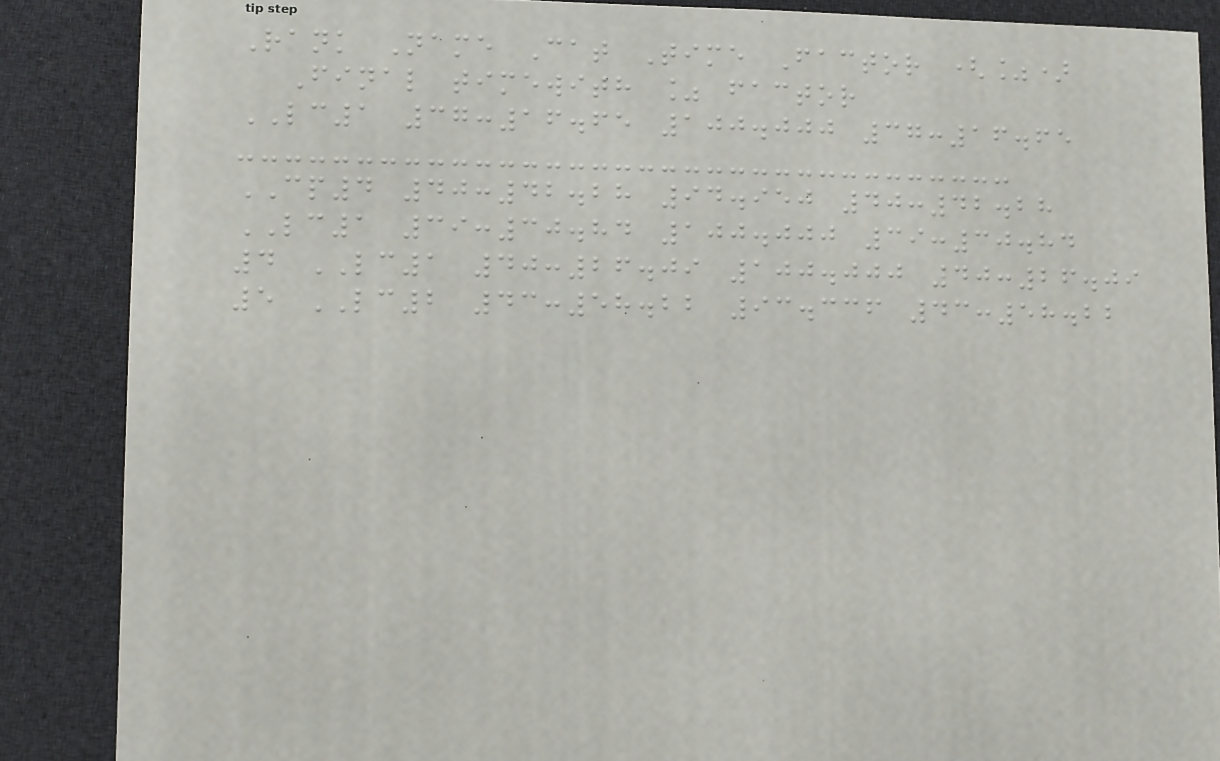Rank Name Cat Time Factor (%)
Final timewith % factor
LC1 37:16.65 100.000 37:16.65
CP4 40:42.28 94.950 40:42.28
LC1 39:30.84 100.000 39:30.84
4 LC1 40:26.09 100.000 40:26.09
5 LC2 43:58.22 93.336 43:58.22
